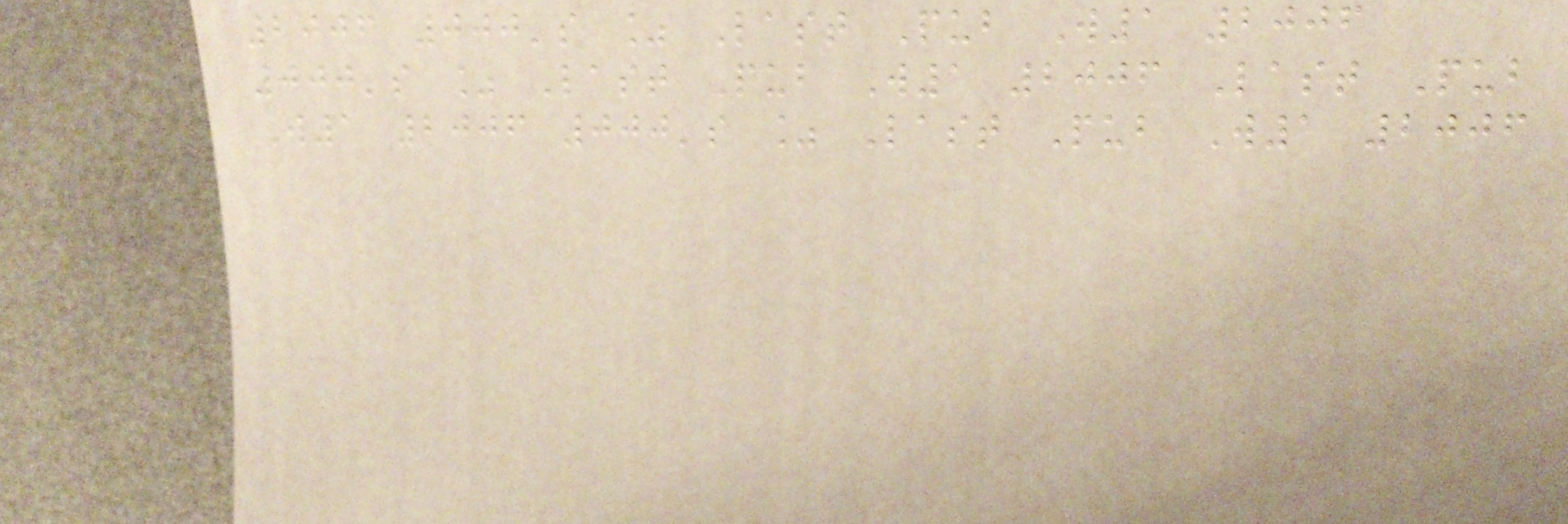2006 000's % Last Pub W1 2006
000's % Last Pub W1 2006 Last Pub
W1 2006 000's % Last Pub W1 2006
